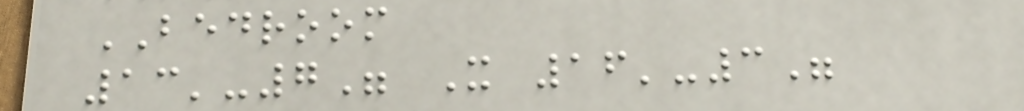BEDROOM
13'-7" X 16'-3"
